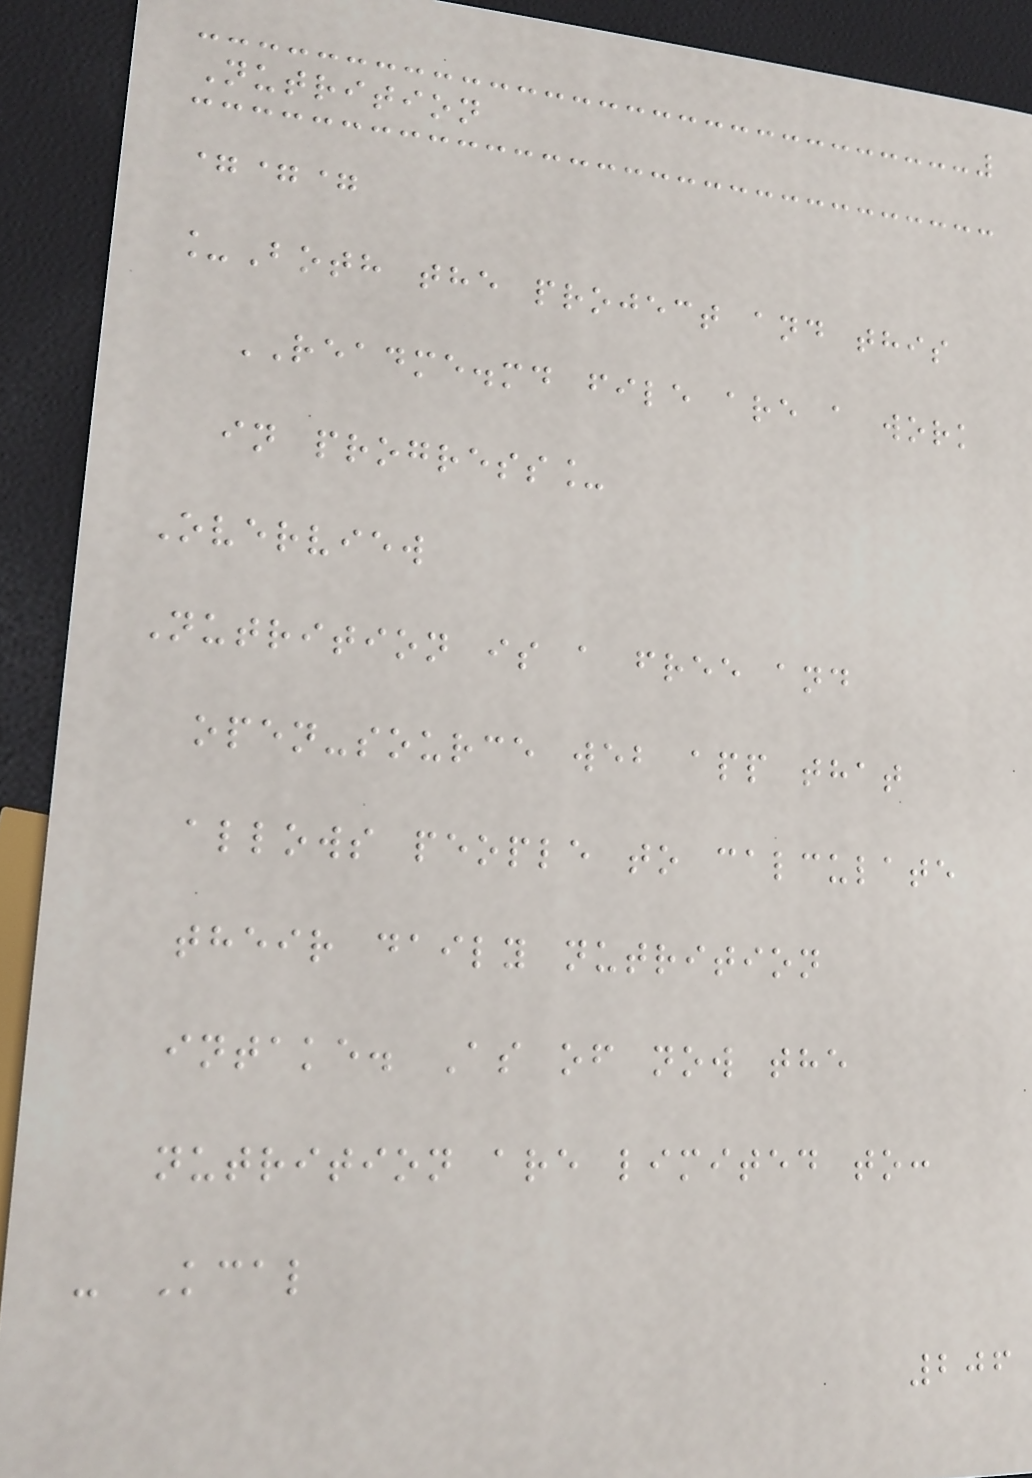Nutrition
===
_Both the project and this
README.md file are a work
in progress_
Overview
Nutrition is a free and
open-source web app that
allows people to calculate
their daily nutrition
intake. As of now the
nutrition are limited to:
- Kcal
206
